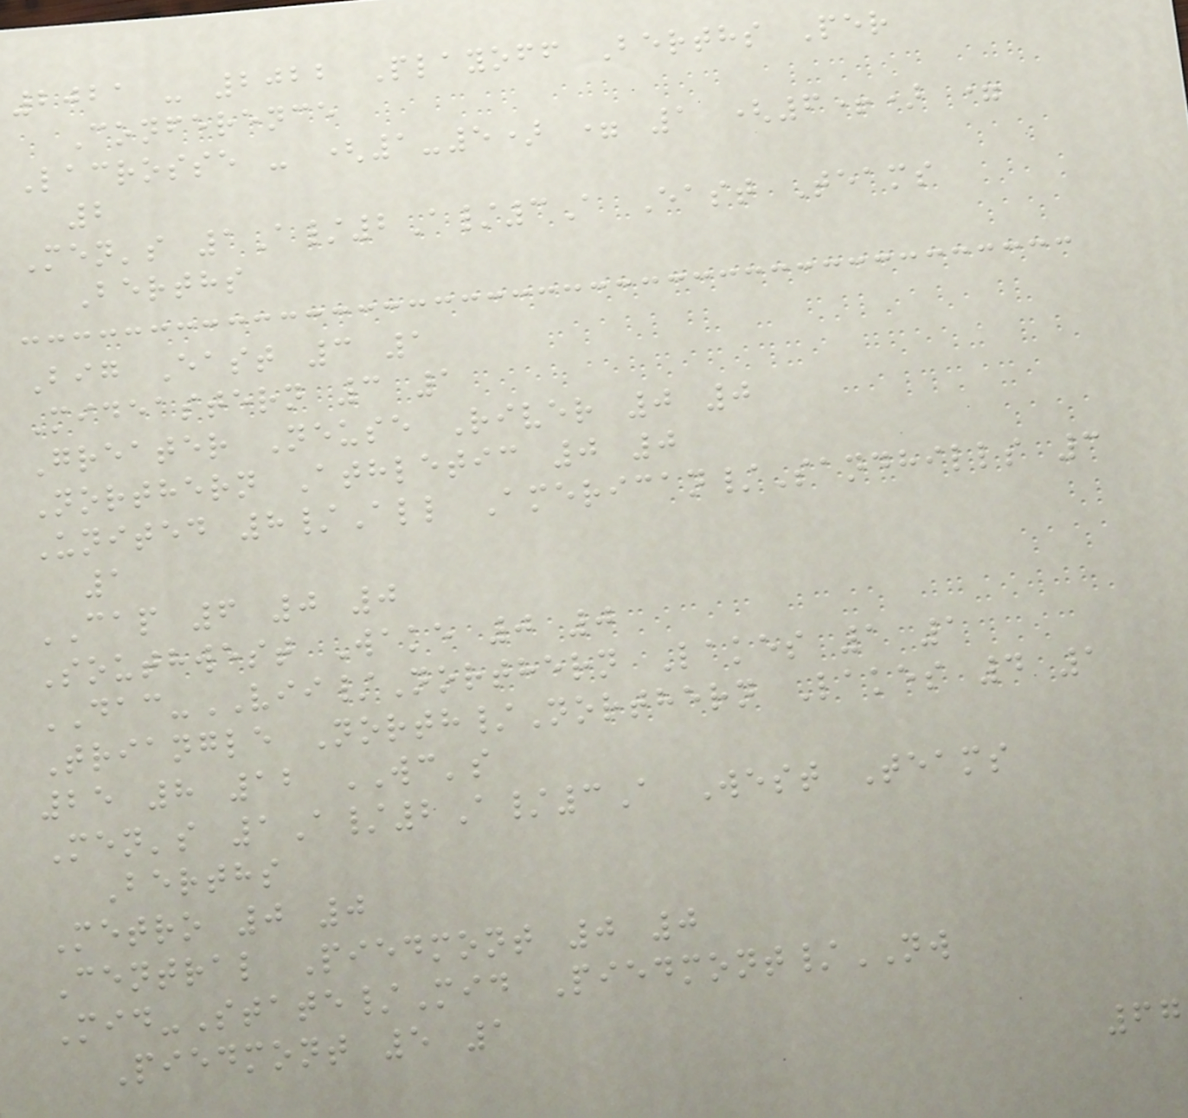2021 - 2022 Playoff Berths Per
Conference
Lacrosse - (1-5) = 1 (6+) =
2
Men's 1A/2A/3A East Teams
Berths
Big East 3 1
Mideastern 3 1
Greater Neuse River 0 0
Northern Athletic 0 0
United 8/All American/Sandhills 3
1
CAP 6 0 0
Southwest Wake 0 0
DAC-VII/Northern Lakes 1 1
Triangle North/Northern Lakes 4 1
25 8 12 WC's
Men's 1A/2A/3A West Teams
Berths
Metro 0 0
Central Piedmont 0 0
Mid-State/Mid Piedmont/NW
Piedmont 5 1
67
